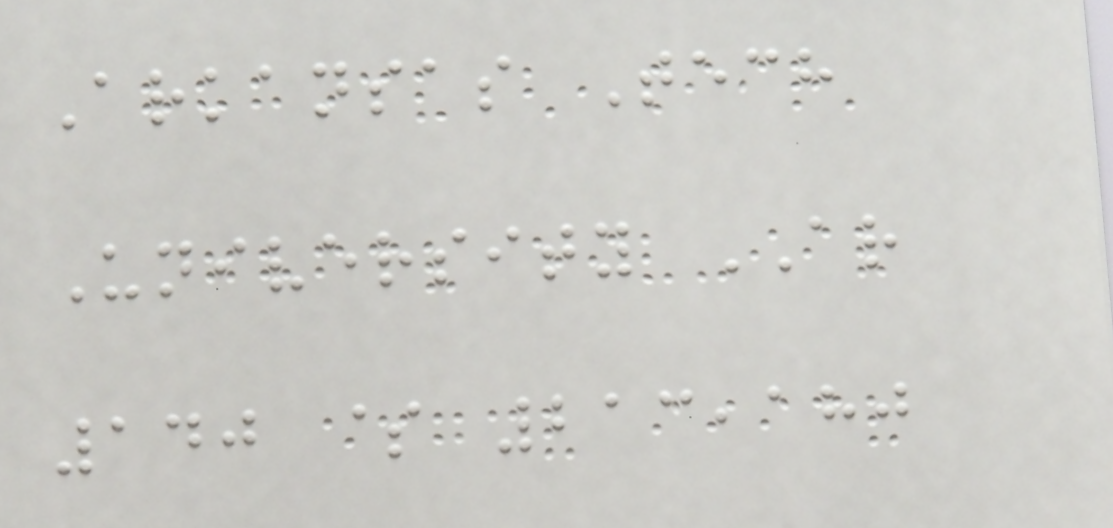Arkansas Tech
University AR
140 $ 213,180
